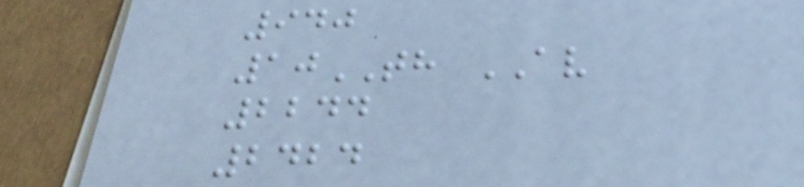940
10TH AV
2244
2424
